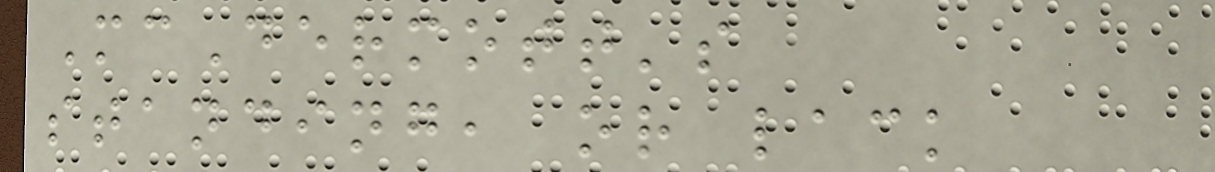McDermott's
standing, or lack
